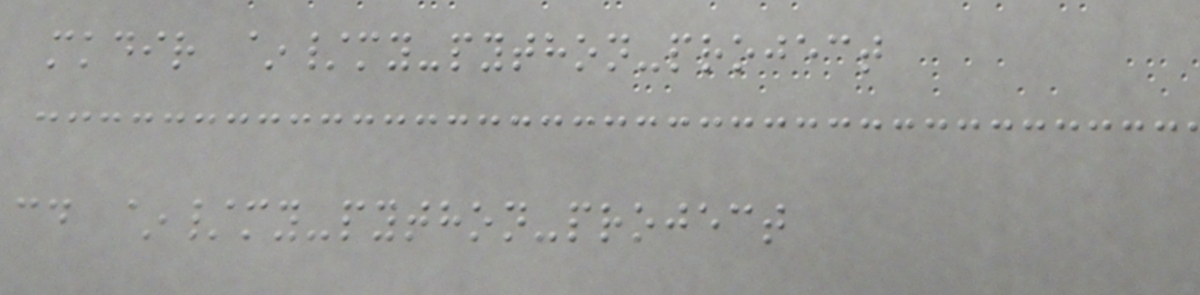mkdir ~/my-python-project
cd ~/my-python-project
